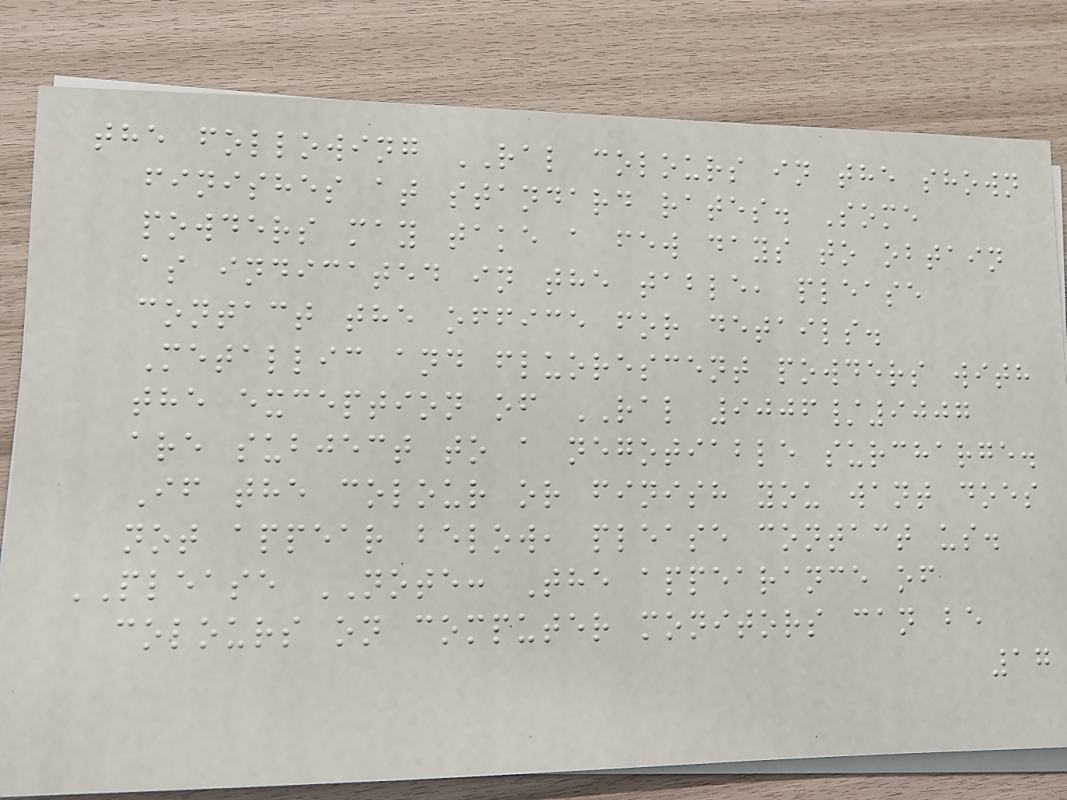the following RAL colours in the shown
finishes at standard rates. Some
powders may take a few days to obtain
as indicated in the table, please
contact the office for details.
Metallic and fluorescent powders with
the exception of RAL 9006/9007
are subject to a negotiable surcharge.
If the colour or finish you want does
not appear below, please contact us.
PLEASE NOTE: The appearance of
colours on computer monitors can be
17
